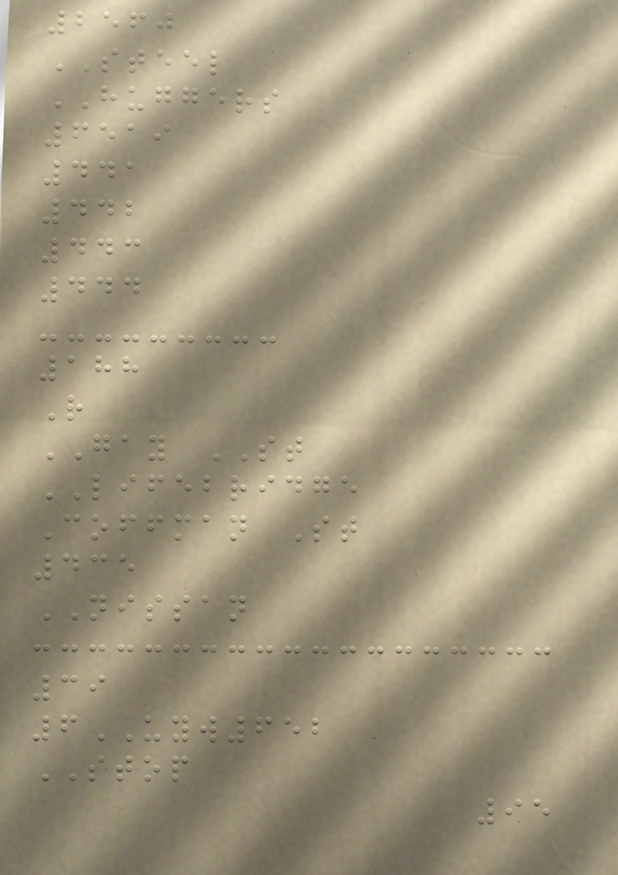2560
STEEL
HUGGERS
6519
441
442
443
444
188
R
GAY ST
LIFEBRIDGE
Coffman St
435
NISSAN
39
6UYW652
STOP
95
